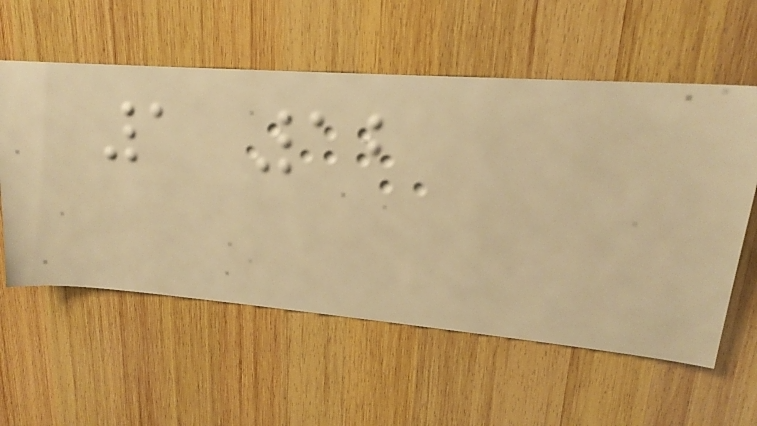1 12
